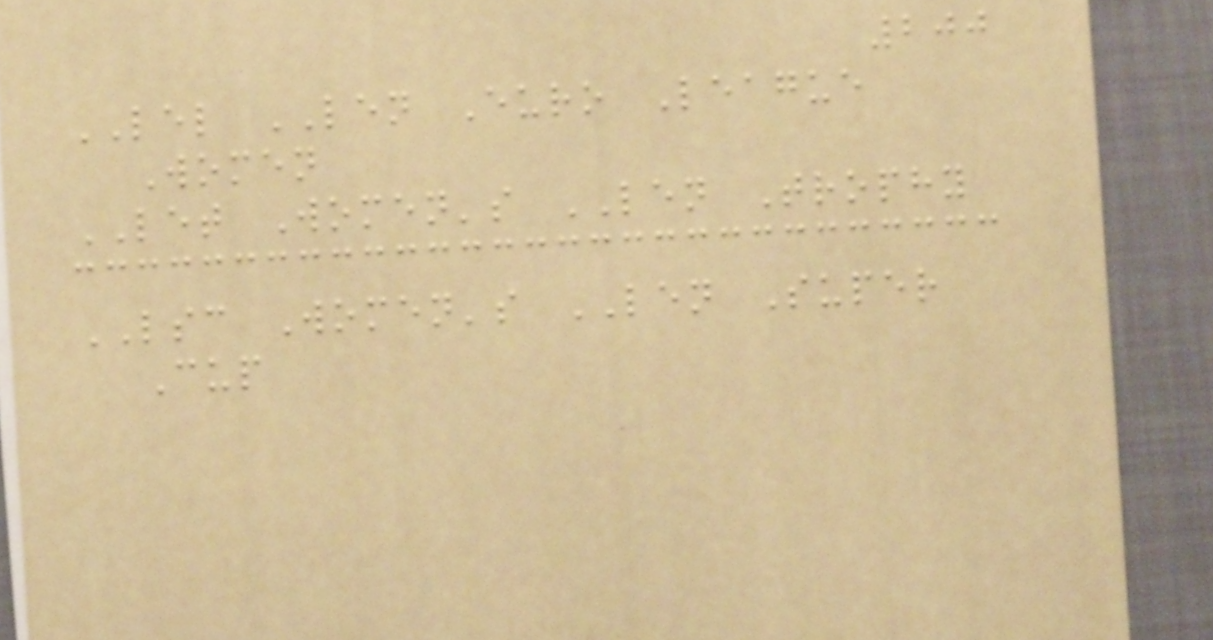200
LEL LEN Euro League
Women
LET Women's LEN Trophy
LSC Women's LEN Super
Cup
